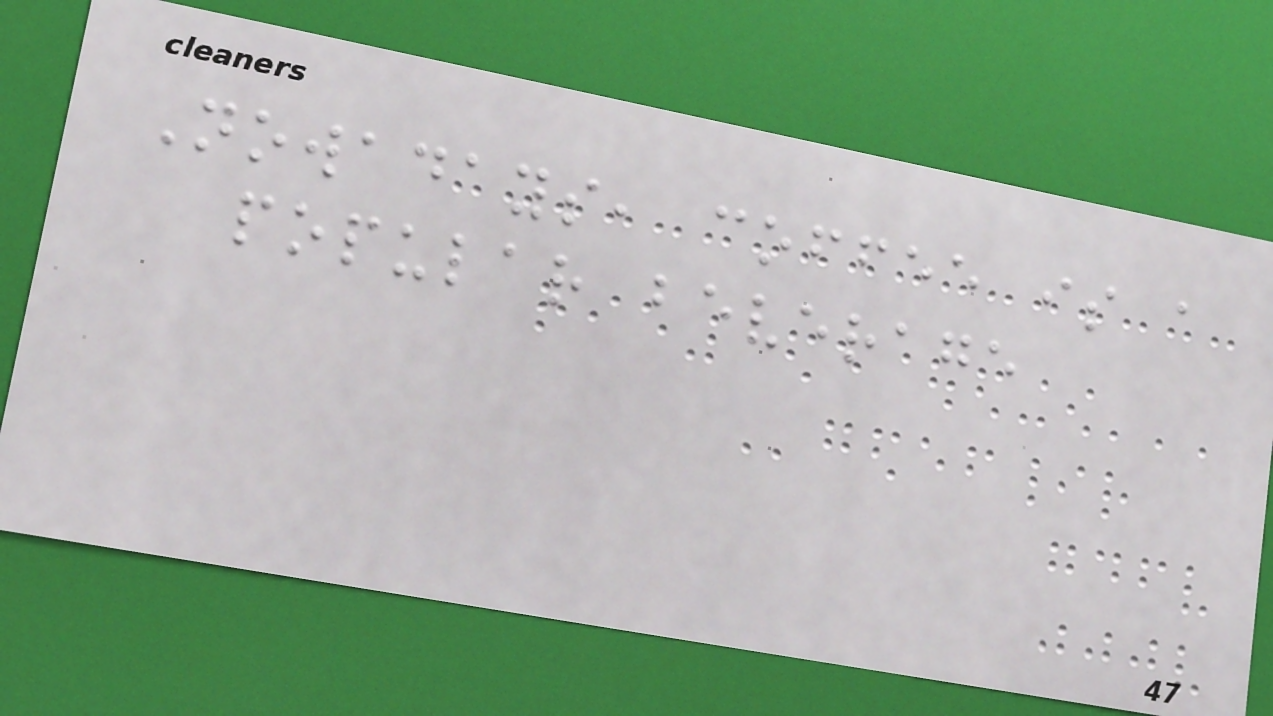Nowadays, coffee is a
popular beverage
